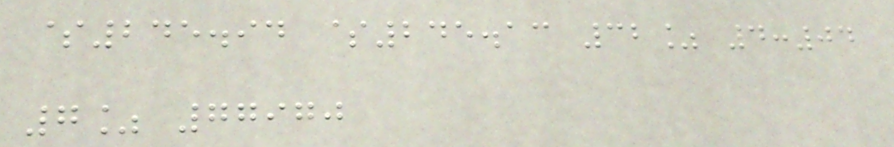$245.94 $245.13 32% 4:04
7% 77970
